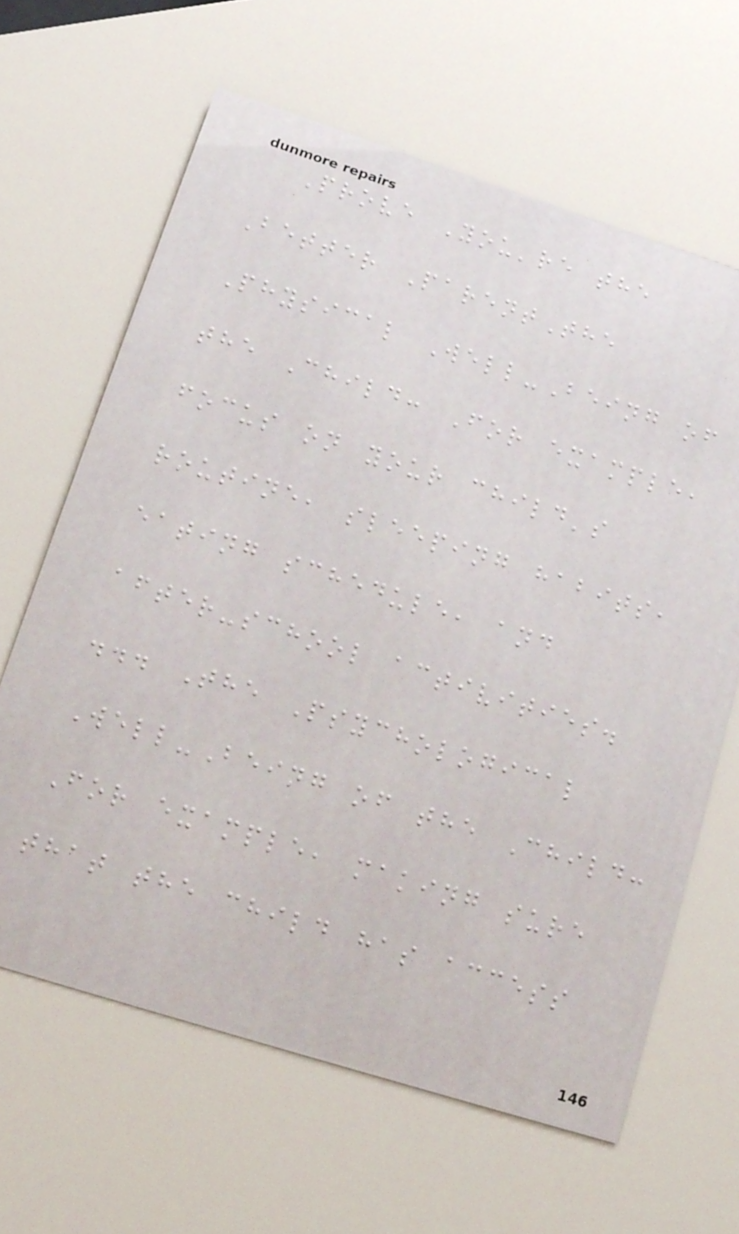Prove You're the
Better ParentThe
Physical Well-Being of
the Child: For example,
focus on your child's
routine, sleeping habits,
eating schedule, and
after-school activities.
... The Psychological
Well-Being of the Child:
For example, making sure
that the child has access
